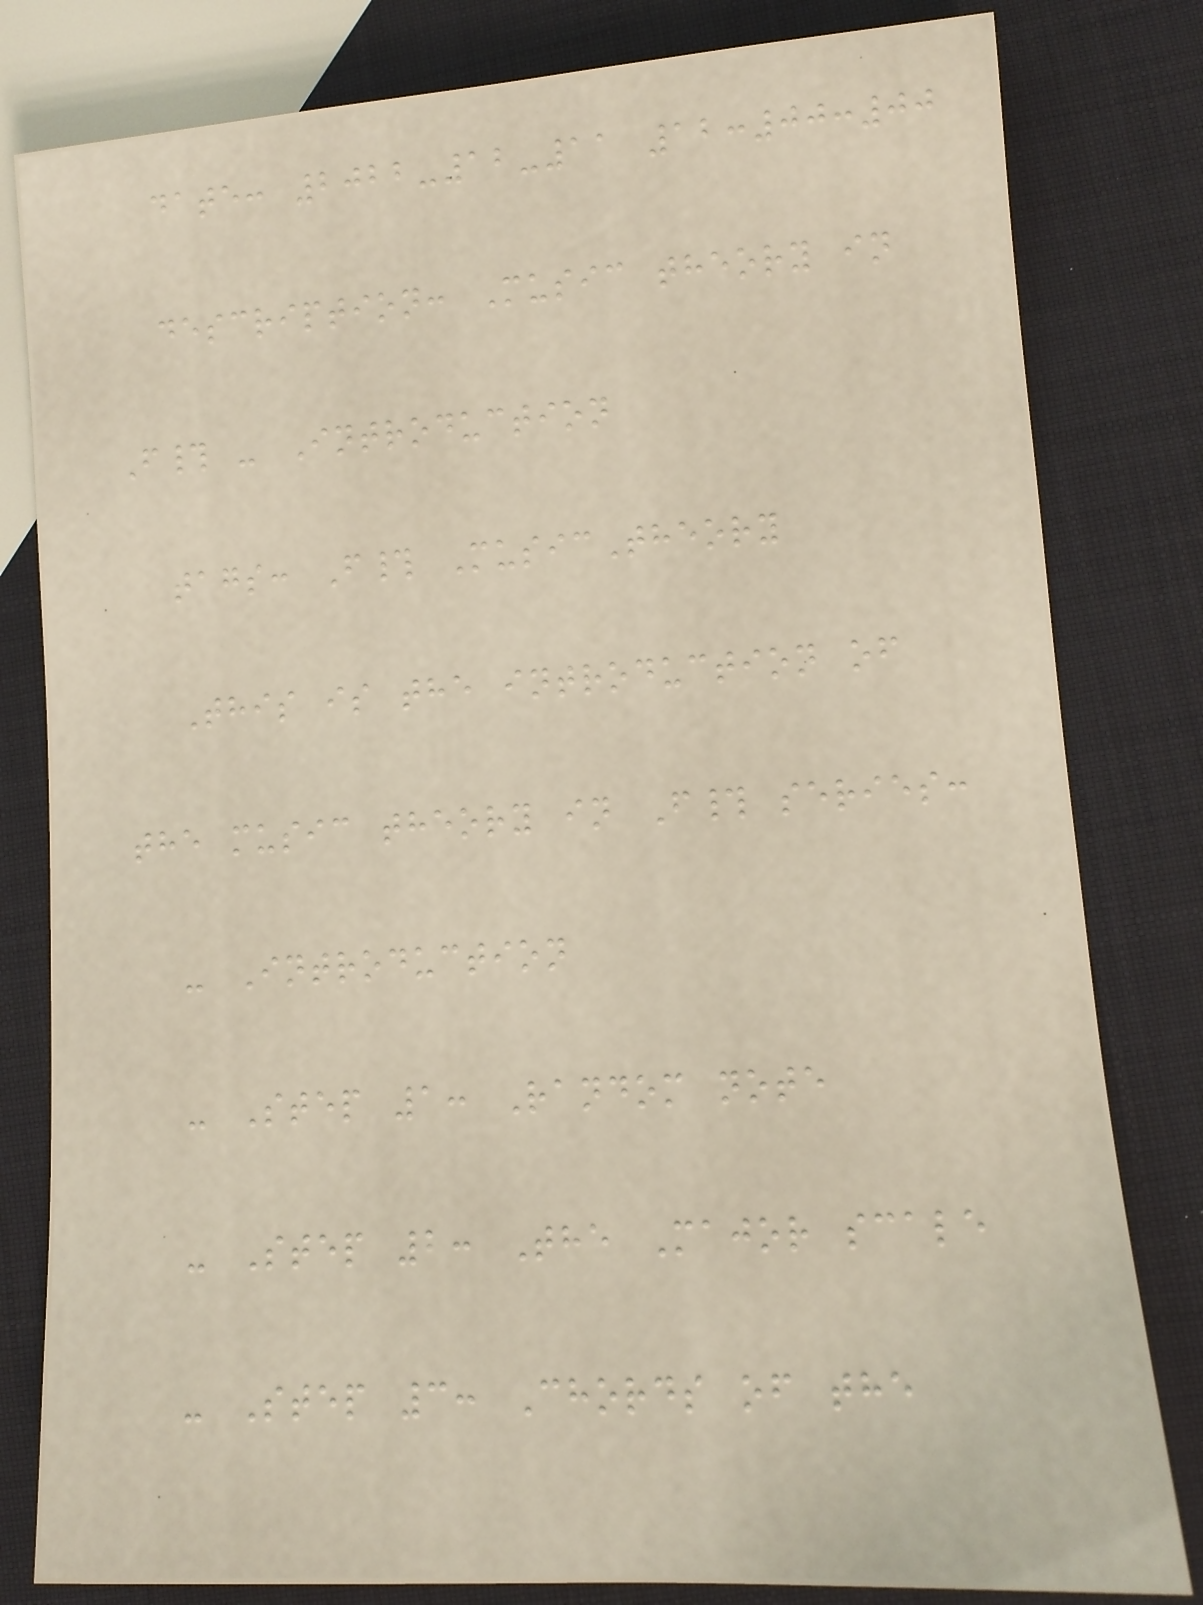date: 2022-12-11 12:00:00
description: Music theory in
F# - Introduction
tags: F# MusicTheory
This is the introduction of
the music theory in F# series:
- Introduction
- Step 1: Random note
- Step 2: The Major scale
- Step 3: Chords of the
